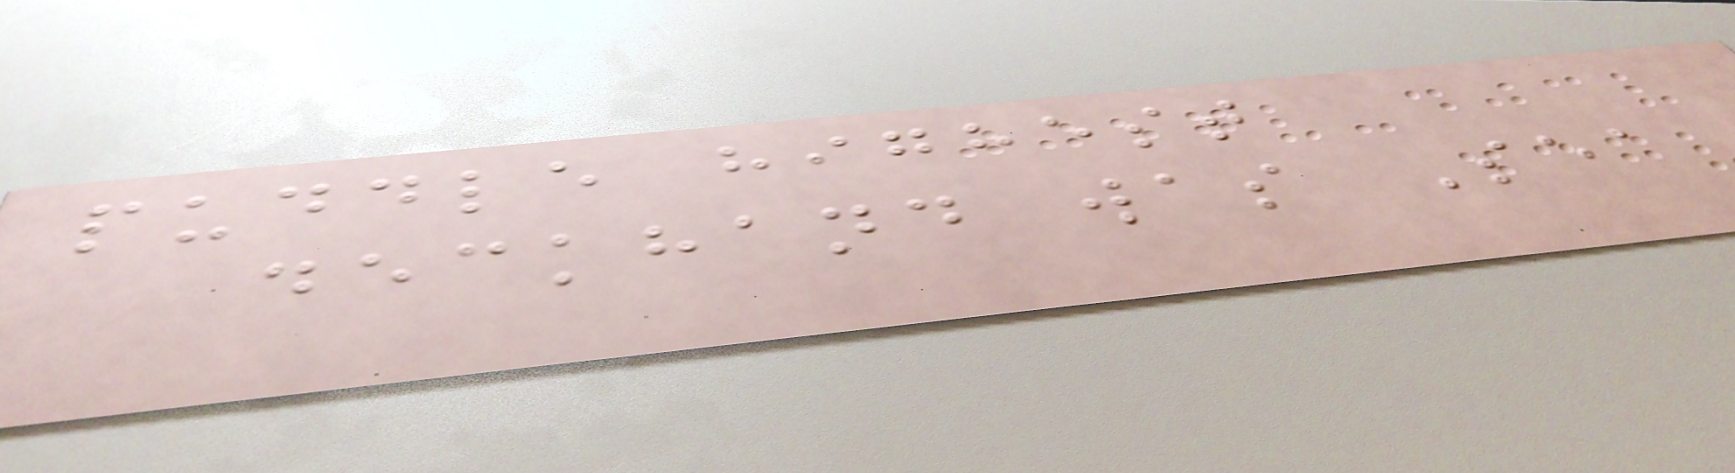puddle highest
deckhand was Sea
